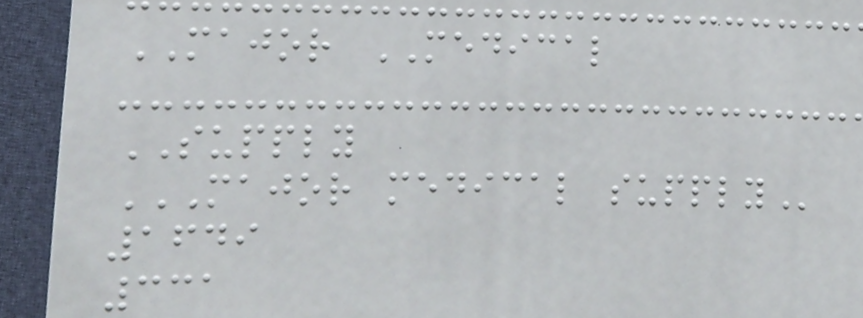MAJOR MEDICAL
SUPPLY
MAJOR MEDICAL SUPPLY
1649
331
